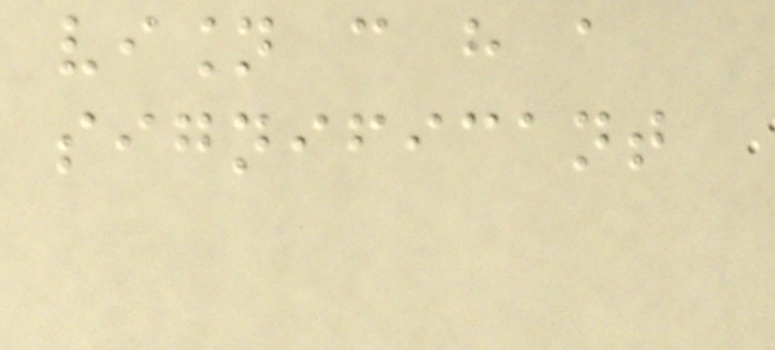vision can have a
significant
